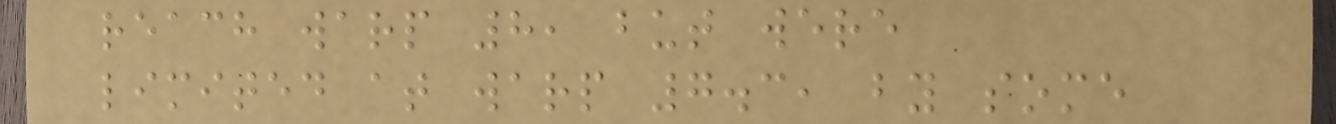reach warp 8, but were
limited at warp 7.3, by some
